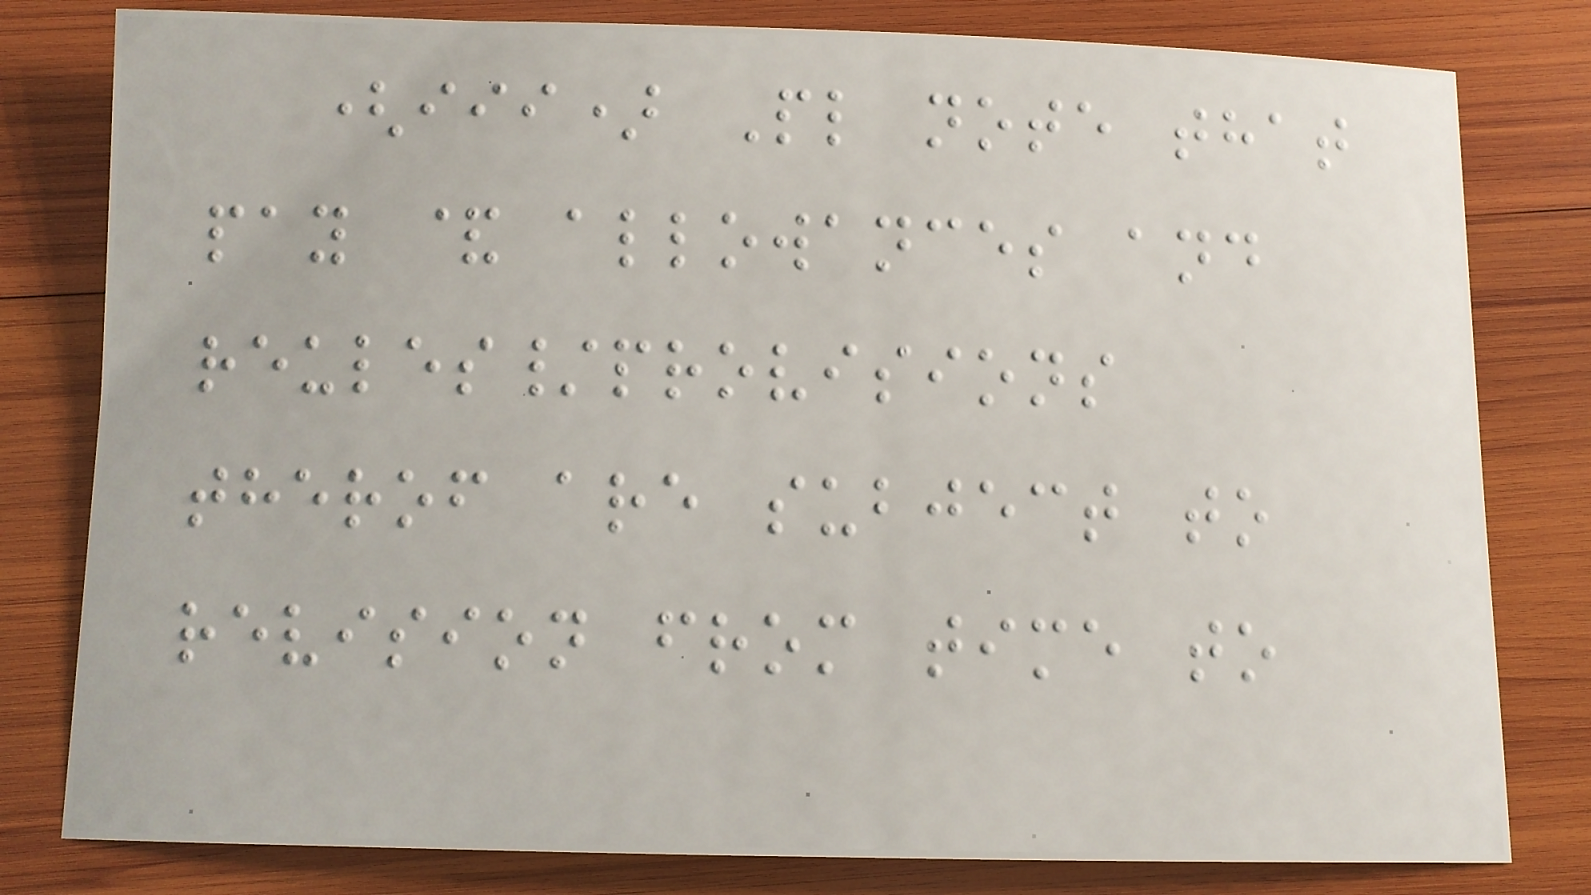(iii) Pl note that
pay & allowances and
reules/provisions
therof are subject to
revision from time to
